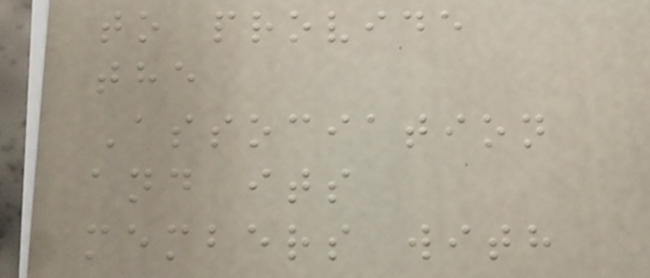to provide
the
Association
and its
members with
